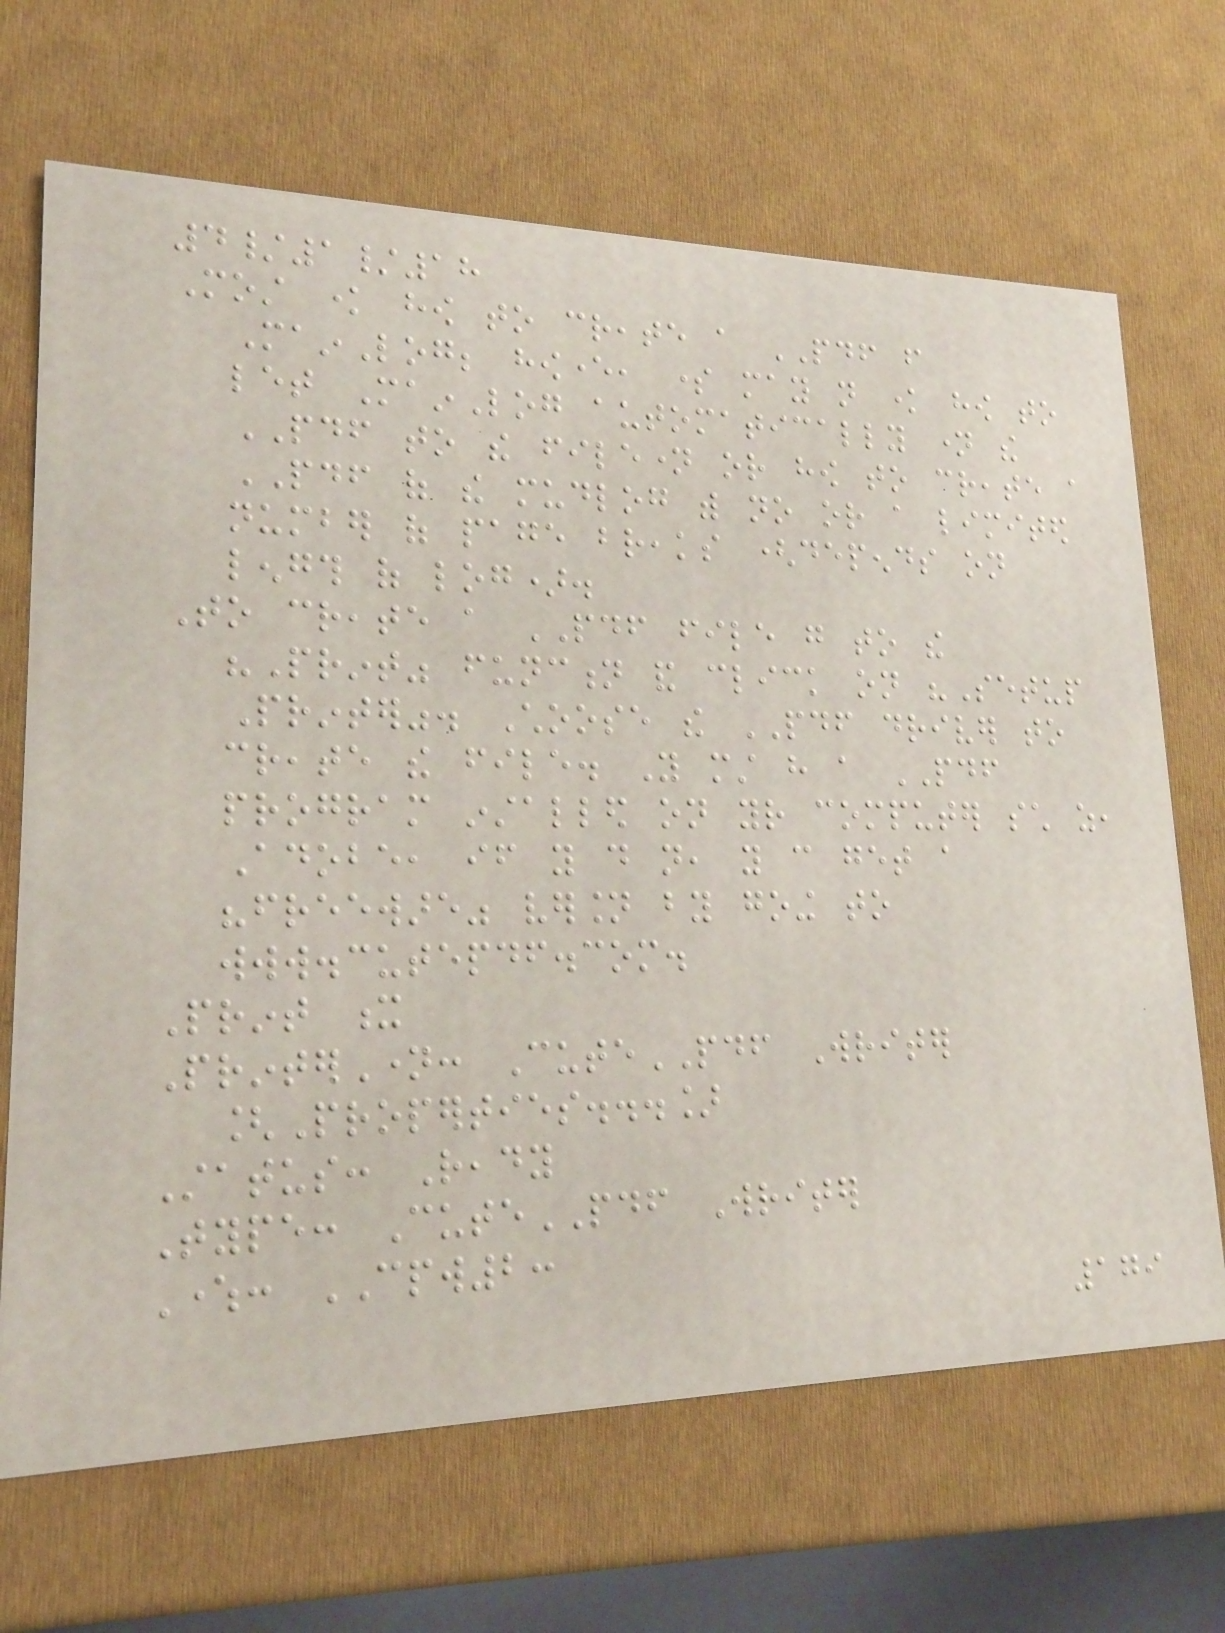4/1/18
Most know how to create a PDF from
MainLog; however, some may not know how to
let MainLog automatically name the
PDF to the filename or how to create a
PDF of the mudlog with no or a limited
number of page breaks (depends on
length of log).
To create a PDF file go to the
"Print" function and click on "Setup
Printer". Choose the PDF driver to
create the file. You must have a PDF
program installed on your computer such as,
Adobe, if you do not, you can get a
"freeware" version by going to
www.cutepdf.com.
Print x
PrinterName: CutePDF Writer
[Properties...]
Status: Ready
Type: CutePDF Writer
Where: CPW2:
179
